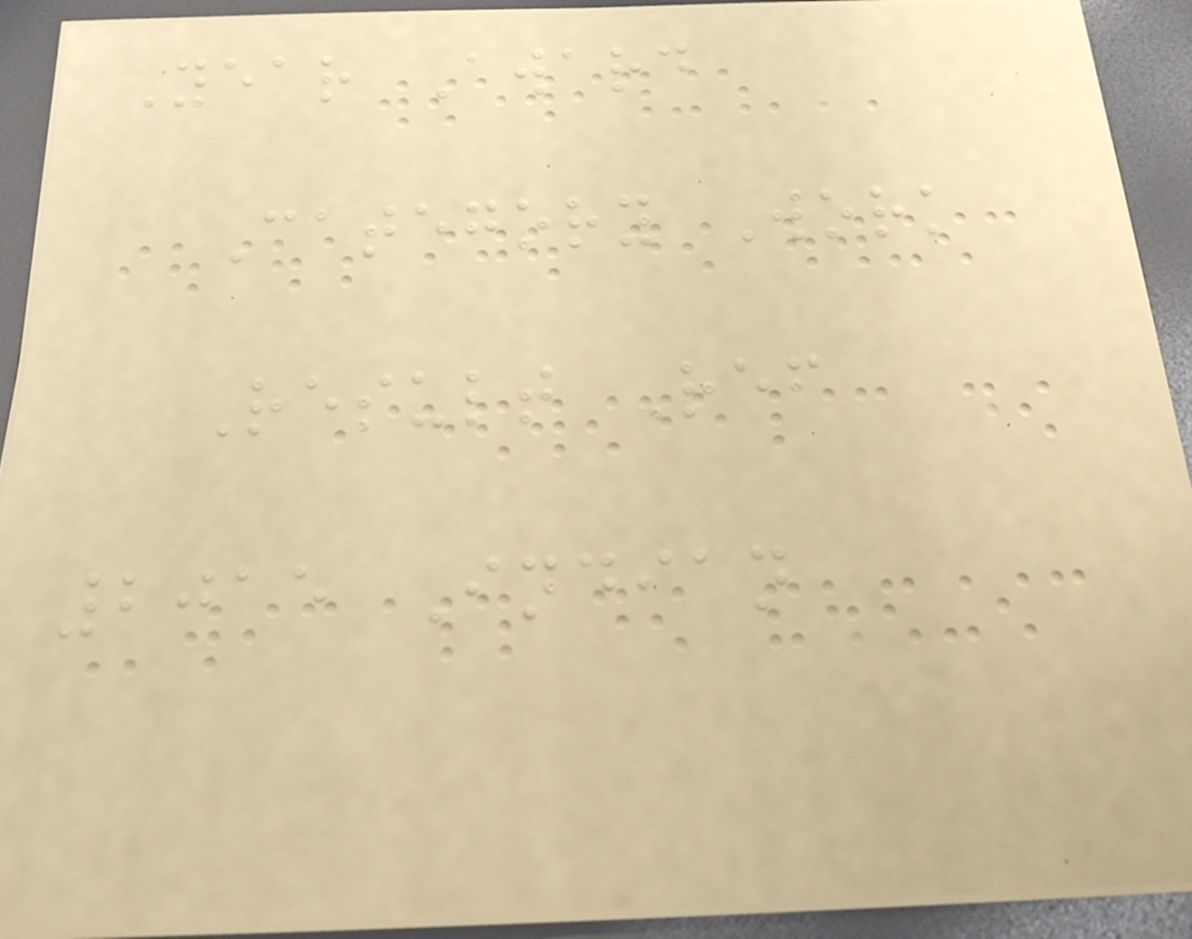Year Award
Category Work
Result Ref
2015 Indian
